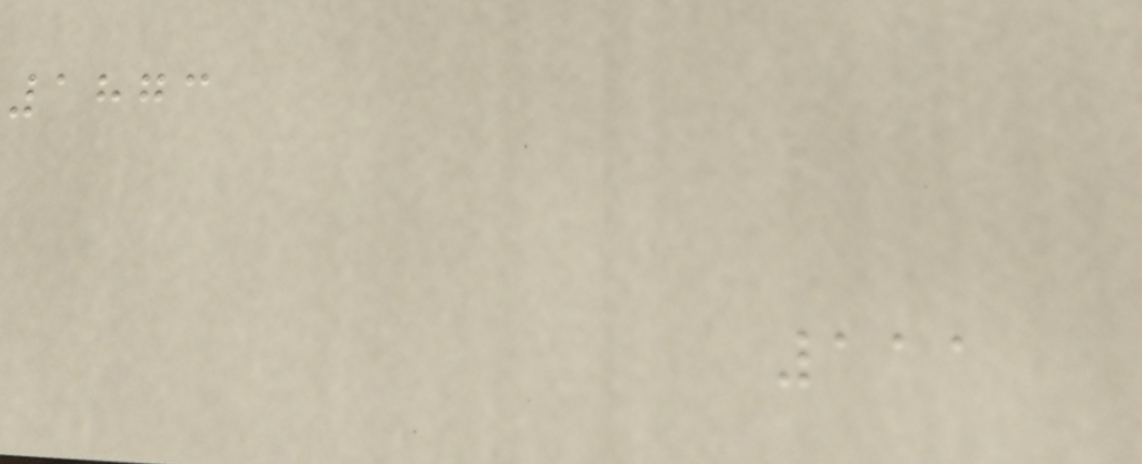1873
111
